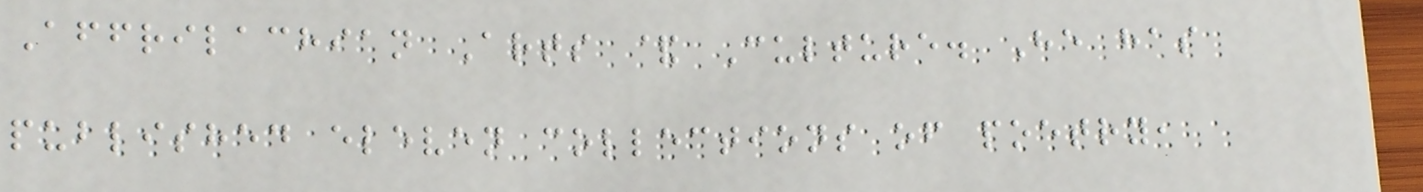Affrilachian Arts & Culture. He has
published eleven collections of poetry,
